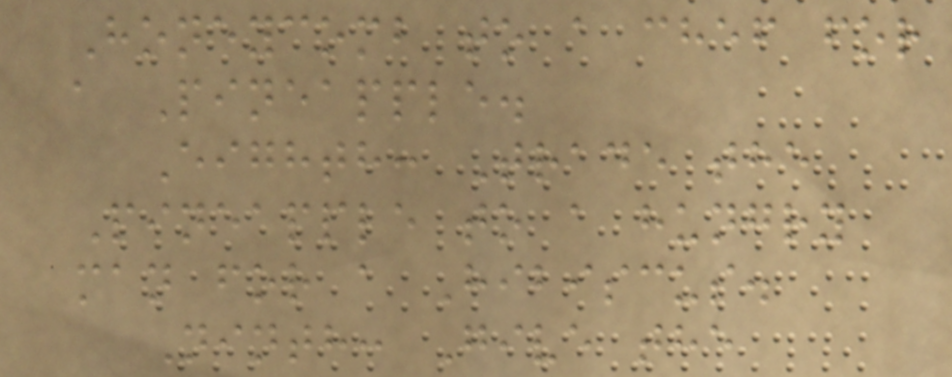Honeycomb to a chef for
a Pineapple.
Eighth: Trade the
Pineapple to a hungry
man for a Hibiscus.
Ninth: Give the
